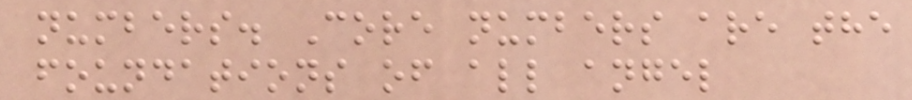numbers. Core numbers are the
foundations of all angel
